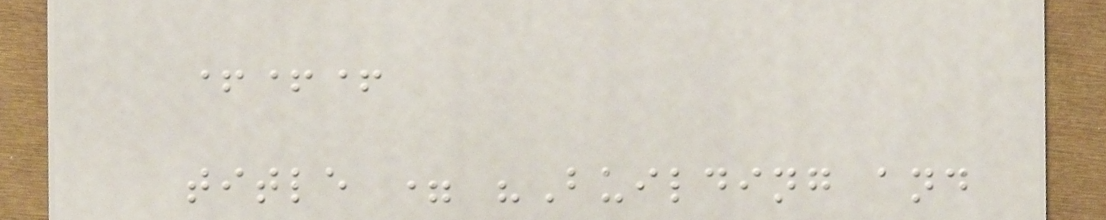+++
title = "Building and
